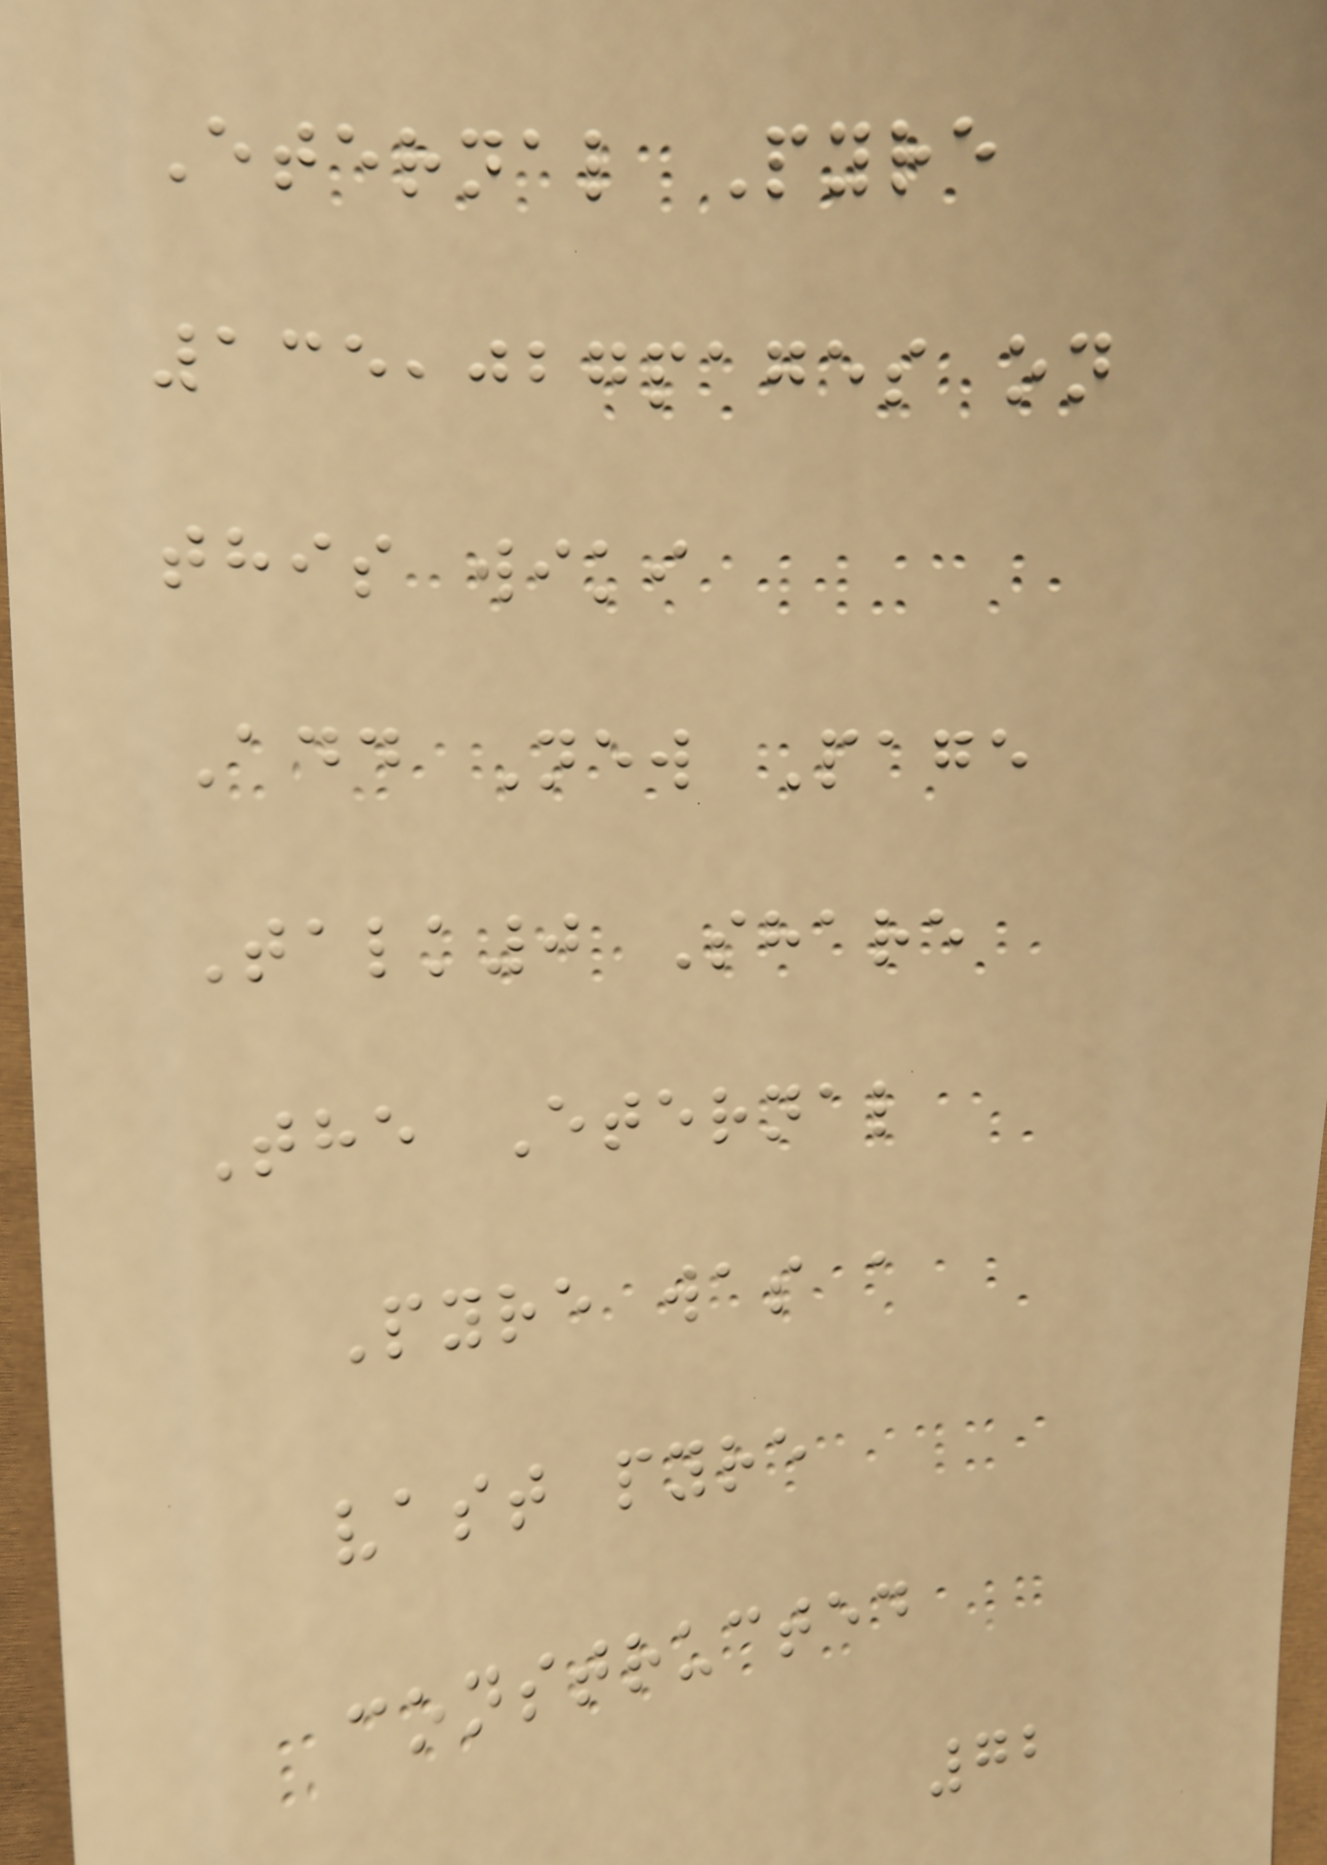Eternal Pyre
135,027pages on
this wiki
Add New Page
Talk0 Share
The Eternal
Pyre was a
vast pyre
constructed
72
